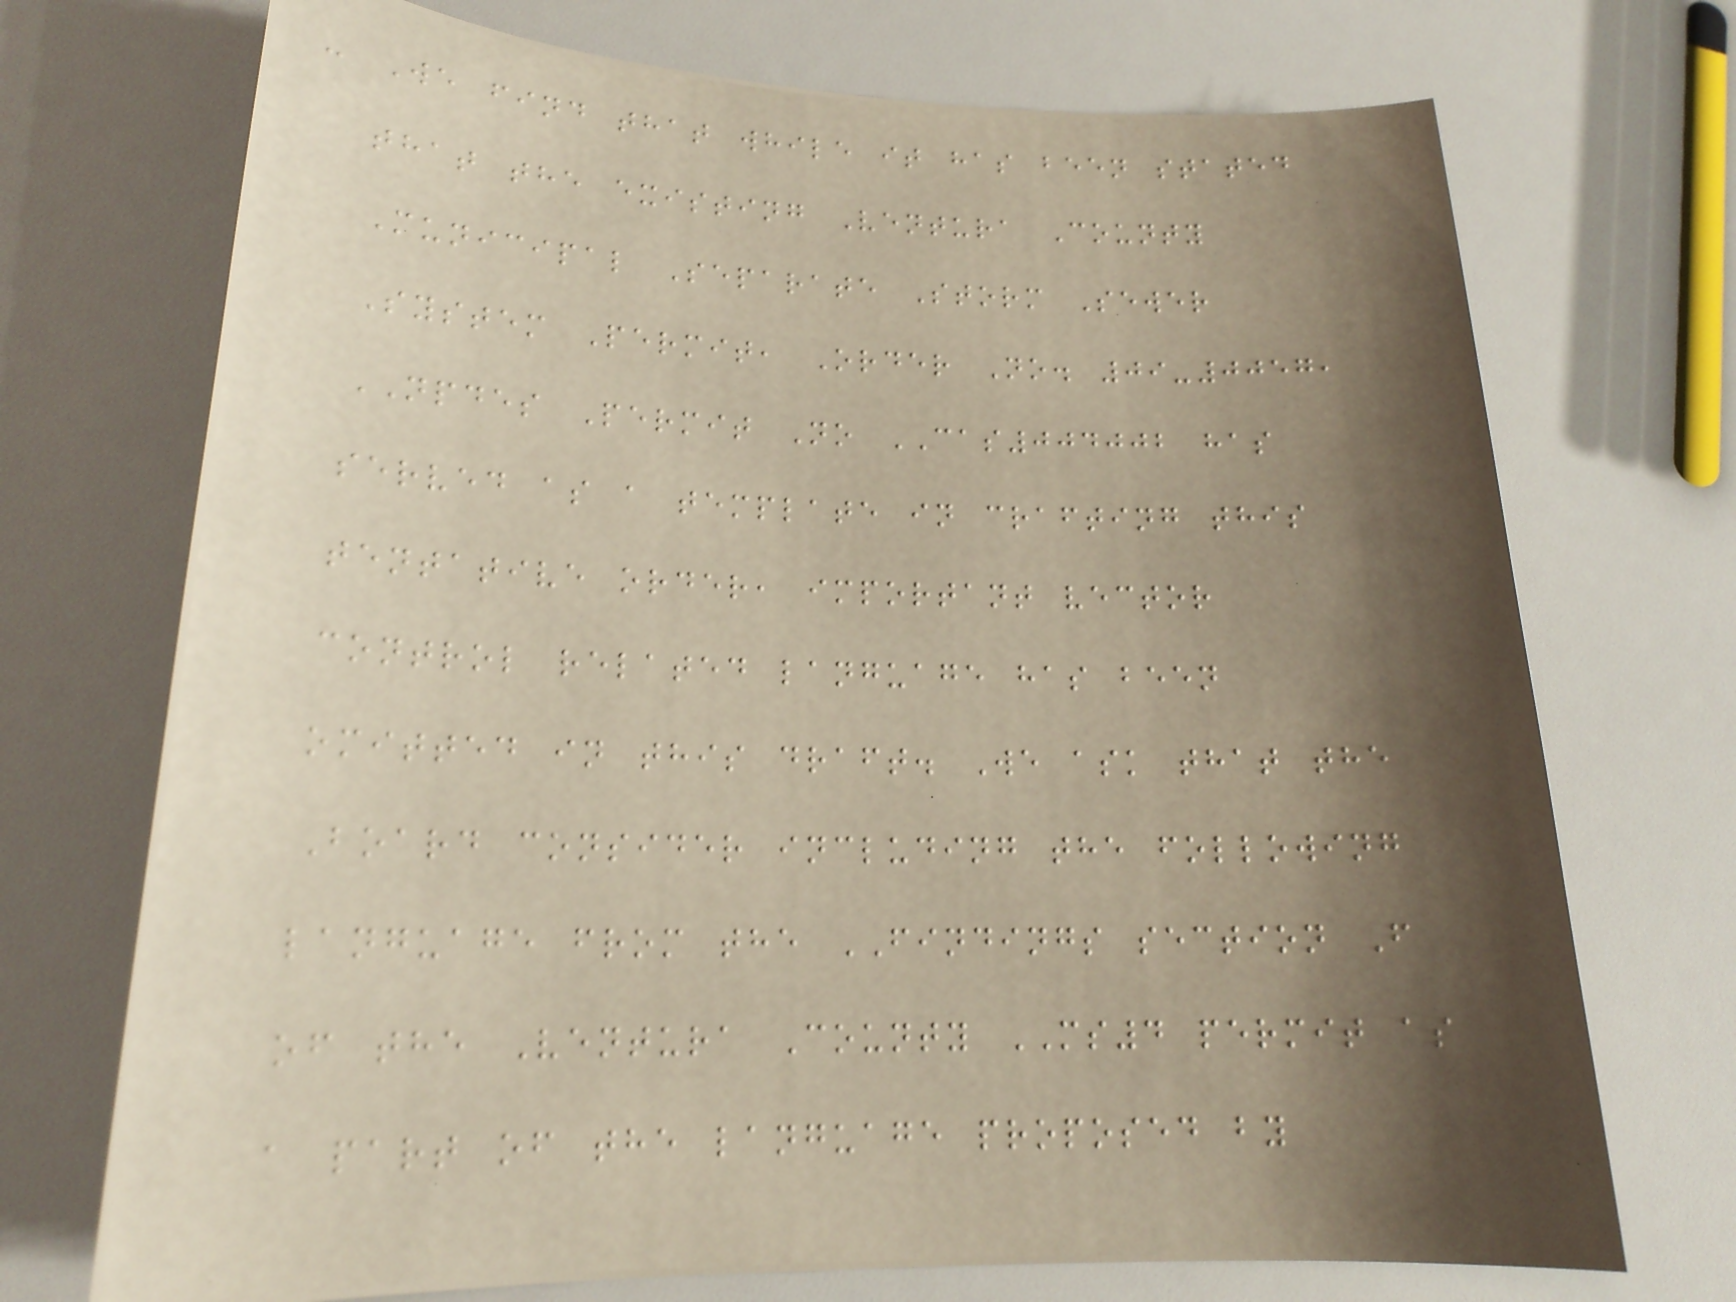- We find that while it has been stated
that the existing Ventura County
Municipal Separate Storm Sewer
System Permit, Order No. 09-0057,
NPDES Permit No CAS004002 has
served as a template in crafting this
tentative order, important vector
control related language has been
omitted in this draft. We ask that the
Board consider including the following
language from the FINDINGS section F
of the Ventura County MS4 permit as
a part of the language proposed by
